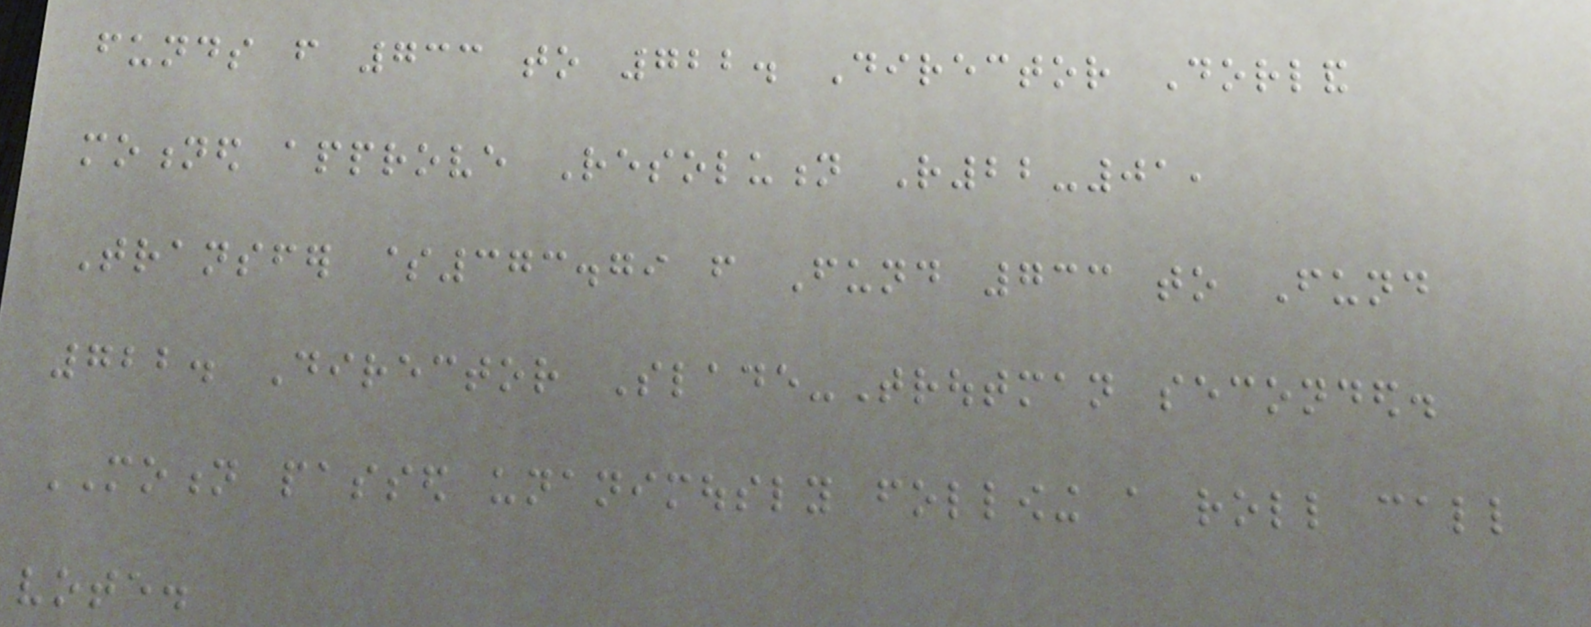funds from 733 to 722. Director Dorland
motioned approve Resolution R22-01,
Transfer $373.79 from Fund 733 to Fund
722. Director Slade-Troutman seconded.
MOTION passed unanimously following a roll call
vote.
